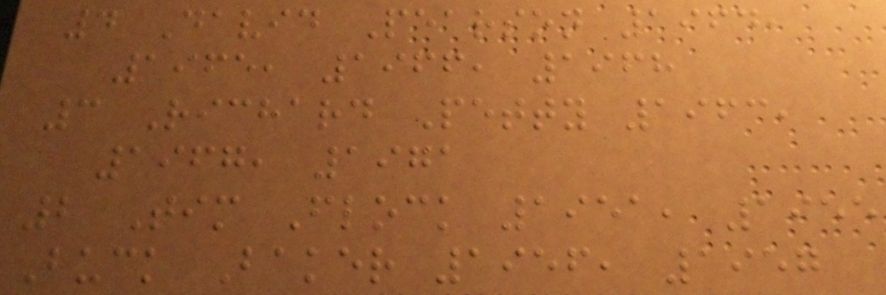4 David Pearson 1964,
1965, 1966, 1968
3 Richard Petty 1963,
1967, 1971
2 Tim Flock 1951, 1955
Buck Baker 1956, 1957
